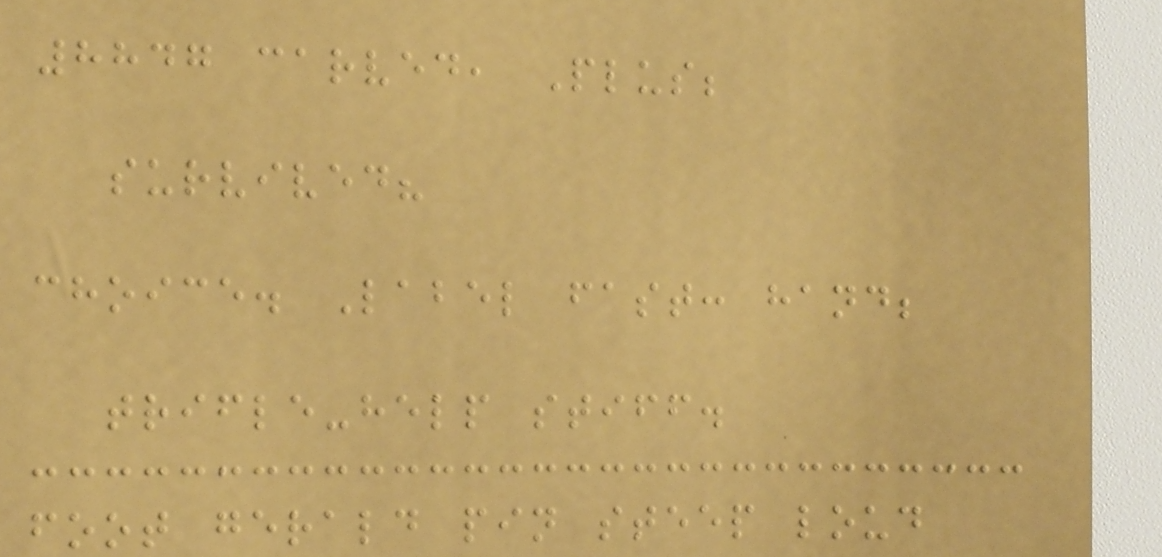8847 carved, Plus;
survived?
choice. Label fast: hand;
trifle-help stiff.
foot gerald pin steep loud
